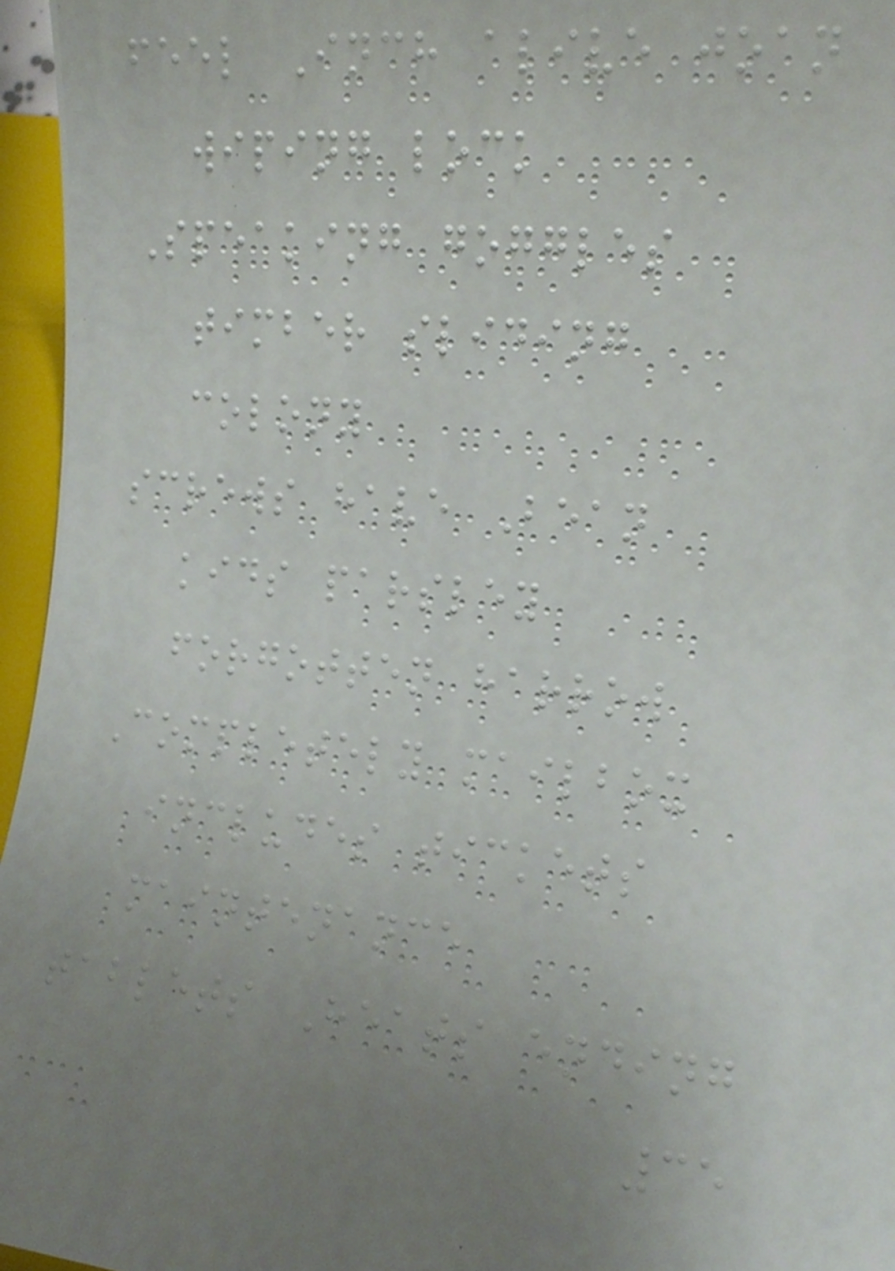feel Inch alive joan
wiping lock
Speaking goggles
timber sliding
colony
screws have Bean
kids parsley
forgotten harrow
Completely mailbox
includes tickets
maintenance
tablets Heats ending
35
